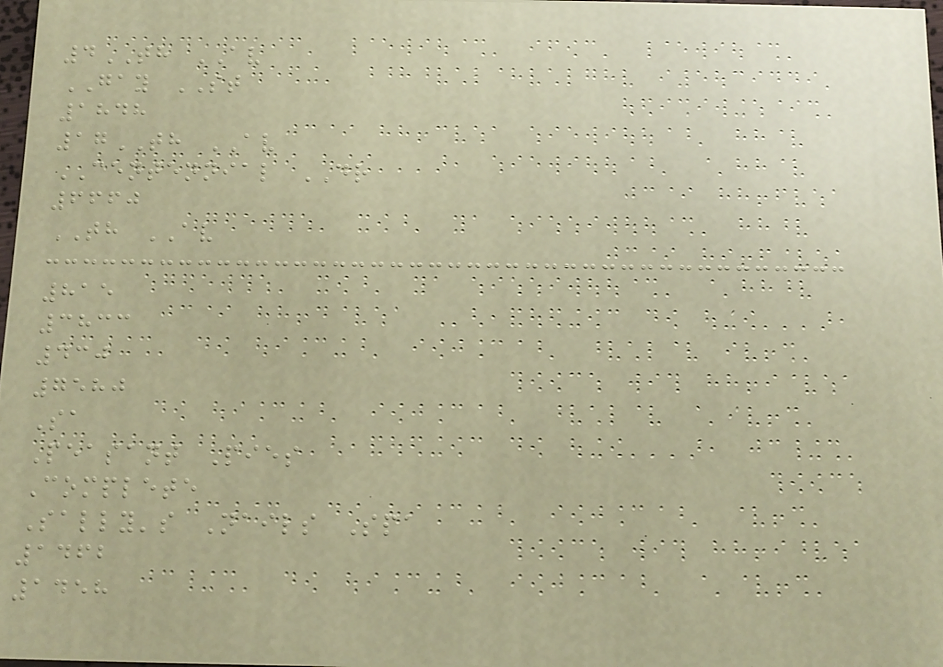4TH AV
GAY ST
1848
17TH AV
CENTENNIAL DR
6660
TH AV
815
3833
430
7580
Sa
Peasant Pies
Complete
Sally's Nails Spa
1462
1458
